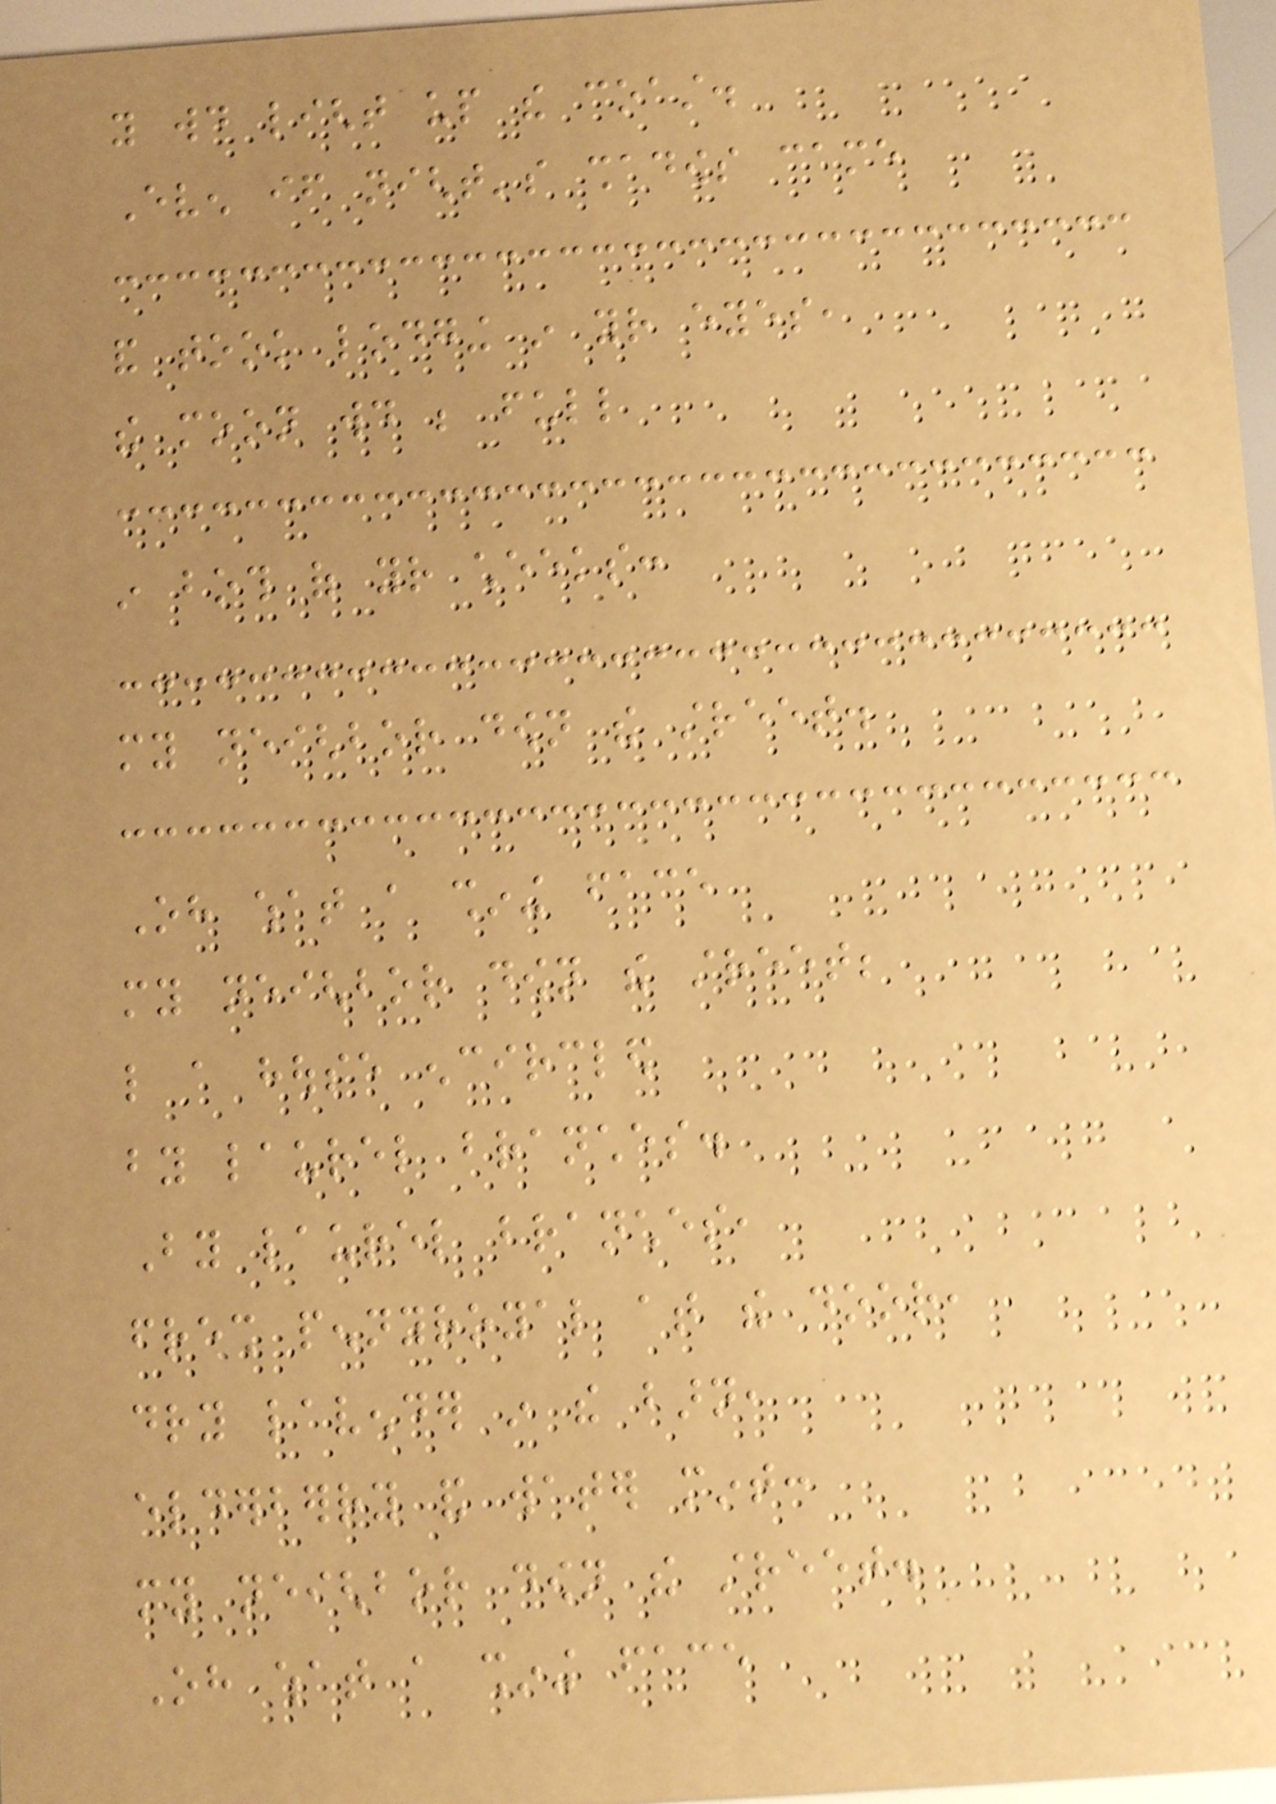you would light up the coast.
Even if night's shadows came
and took lodging in your eyes,
the moon would be full
in both of your cheeks:
my neighbor down the street.
Oh what a shining face
my neighbor down the street;
like a house encircled
by laurel branches.
By laurel branches,
fresh pennyroyal at the door,
dry lavender in the barn,
elderberry and water mint:
my neighbor down the street.
Oh what a shining face
